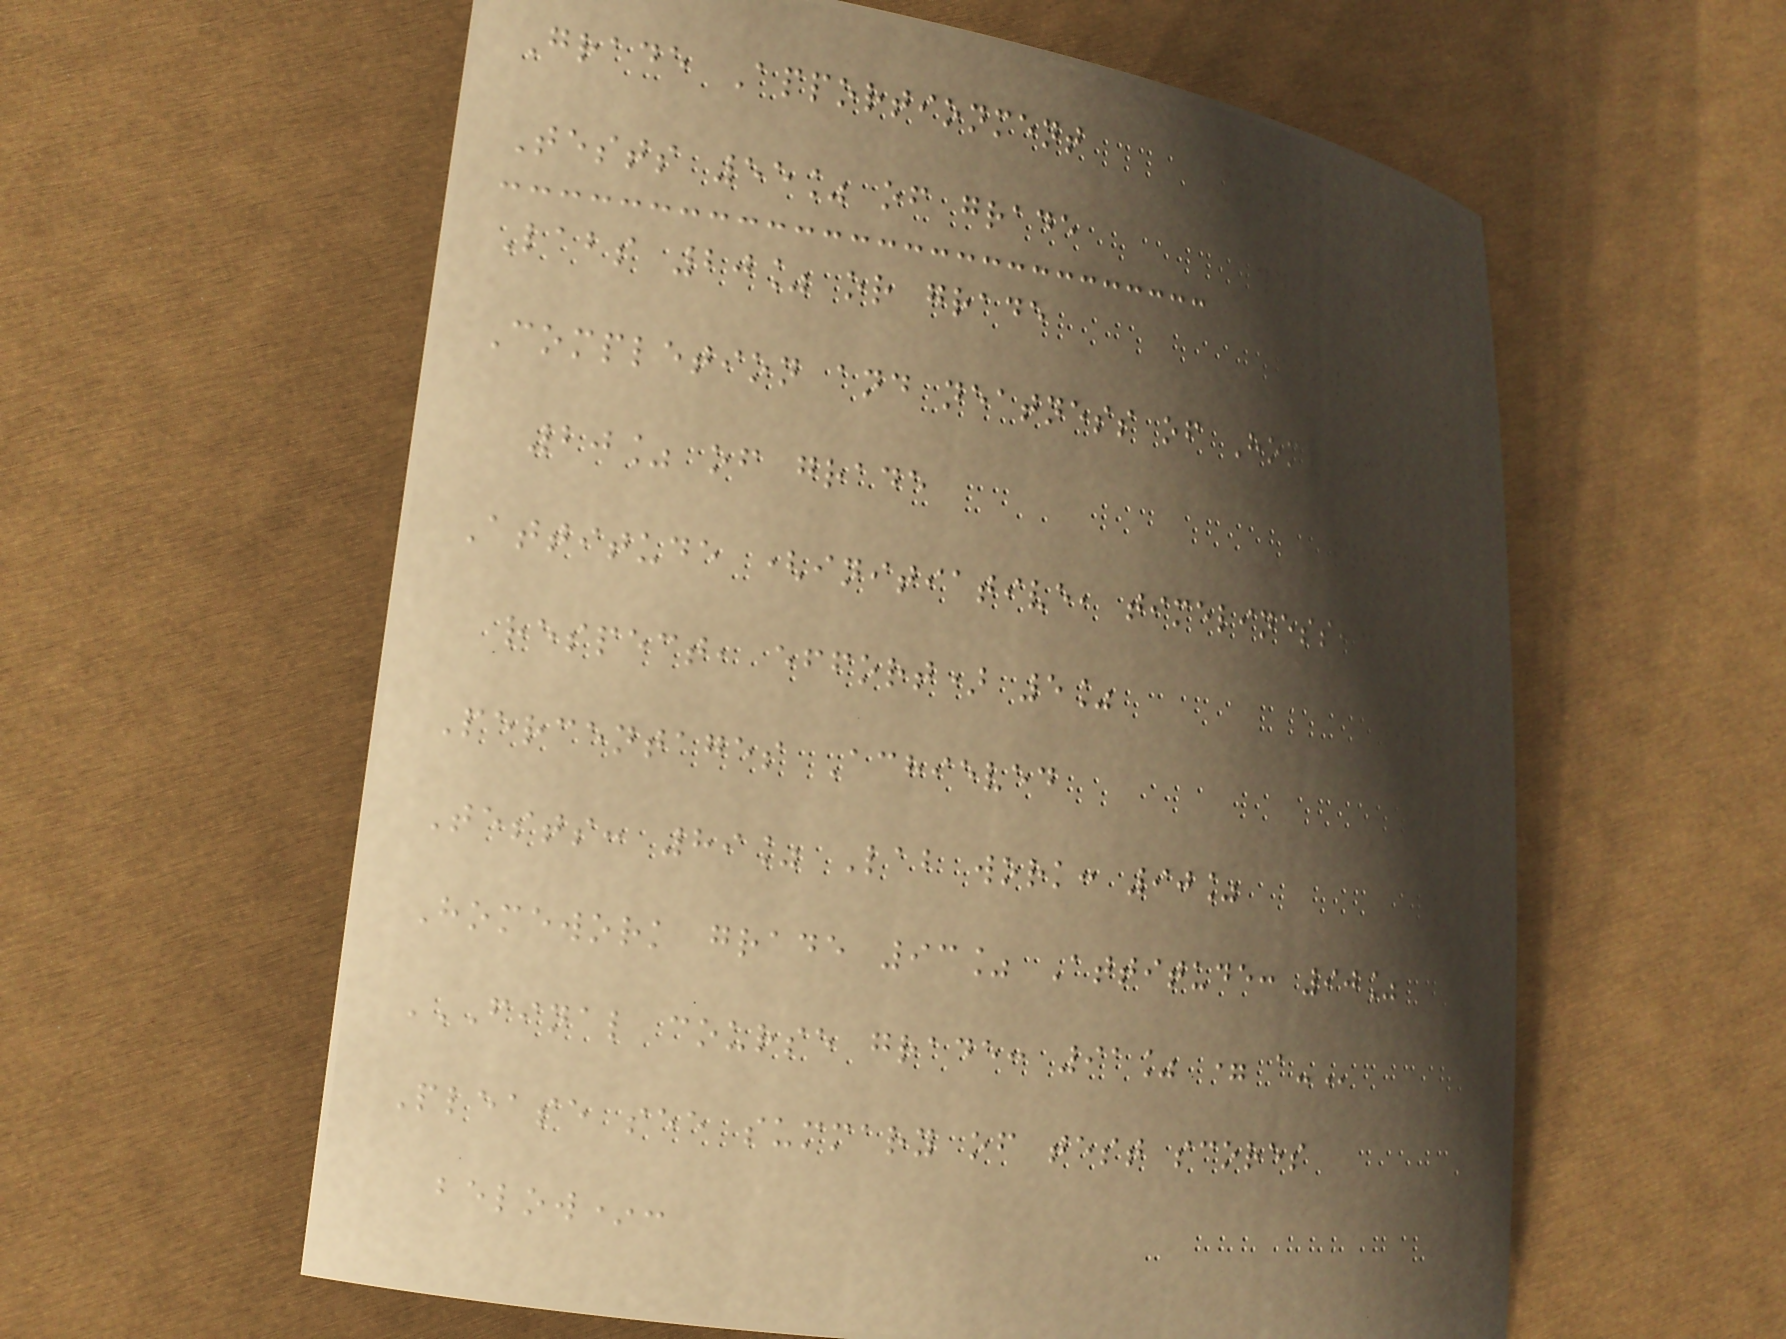Grade Apportionment
Tests 55% of grade
Labs 20% or grade
Completion and neatness of Homework
20% of grade
Attitude (initiative, timeliness,
respect, effort) 5%
Percentages Achieved
Tests: 89% Lab work: 90%
Homework grade 93% Attitude: 90%
FINAL COURSE GRADE: 91% = A-
Please see summary of test scores
below*:
